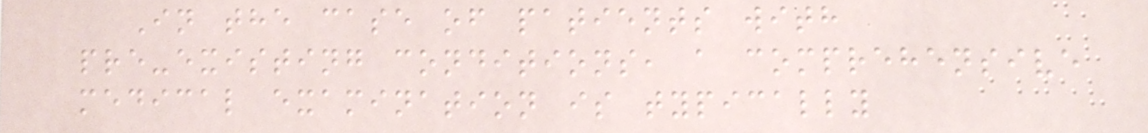In the case of patients with
pre-existing conditions, a comprehensive
medical examination is typically
